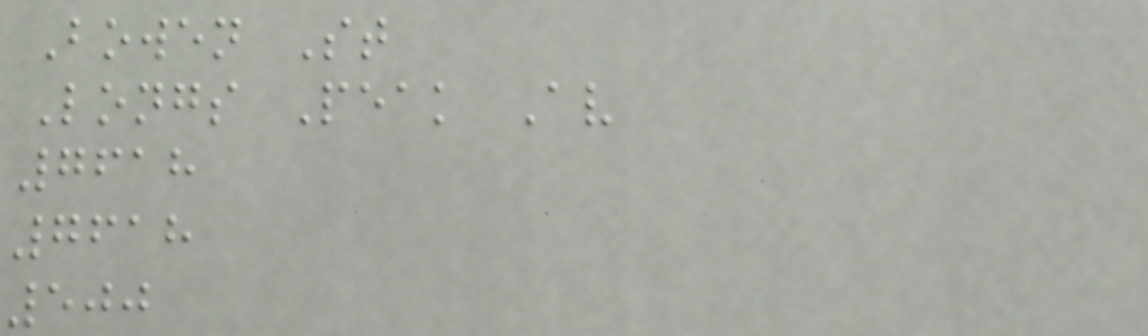Bowen St
Longs Peak Av
7618
7618
500
